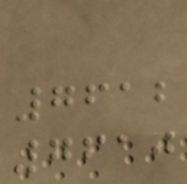7612
7610
